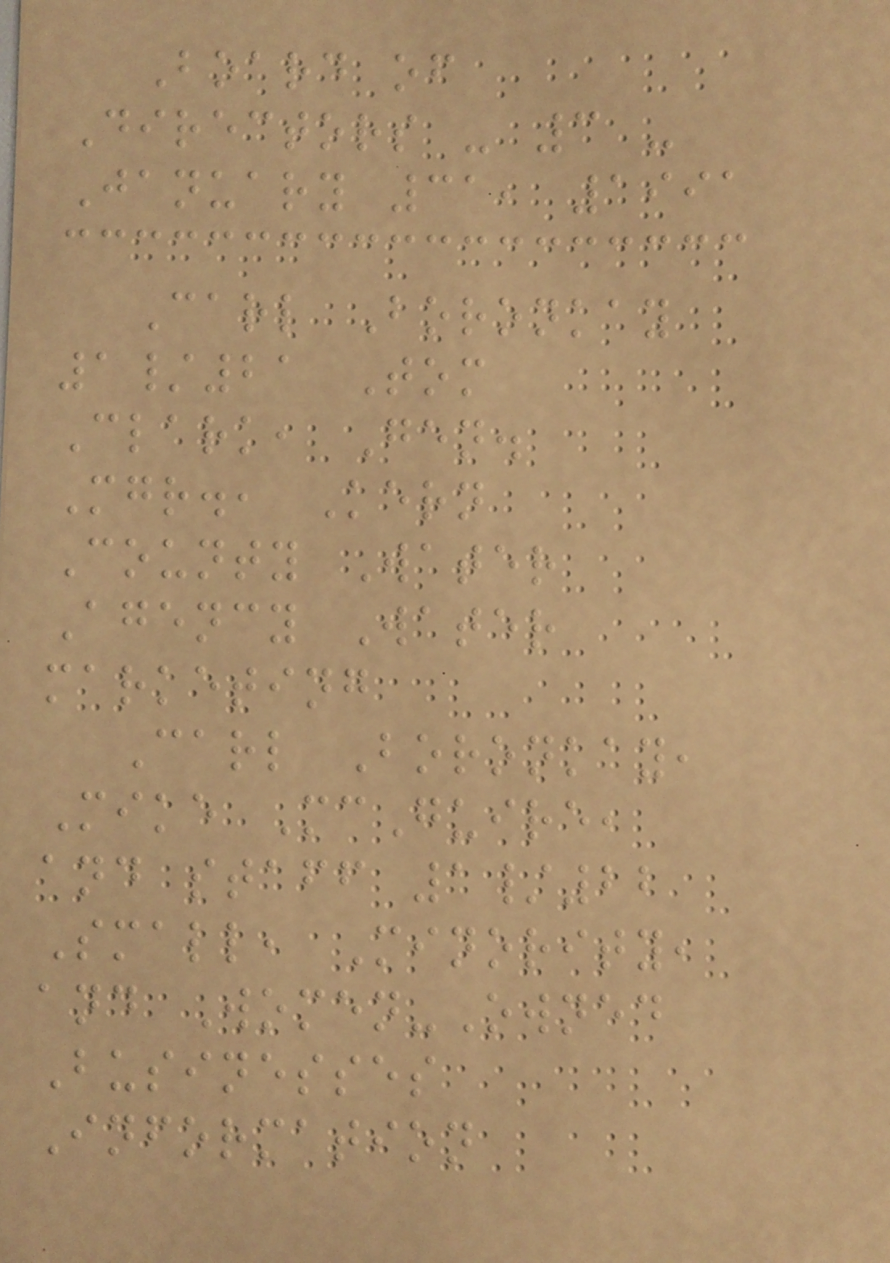Board of
Directors - 3 -
January 31, 1991
Carl Boronkay
1/21 Tom
Clark, Gen.
Mgr., Kern
County Water
Agency Water
marketing
Carl Boronkay,
Mike McGuire,
and staff 1/22
Small, Minority,
and Women-Owned
Businesses
Information
